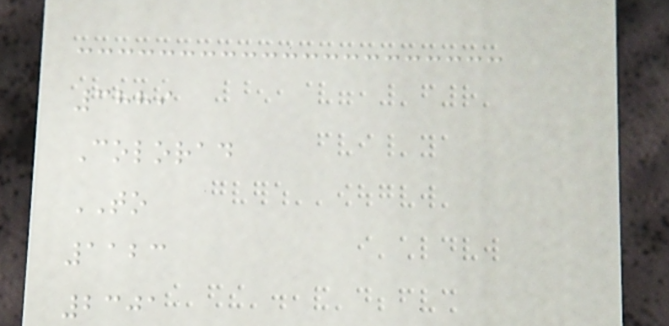3889
Colorad
TO
1123
2301
